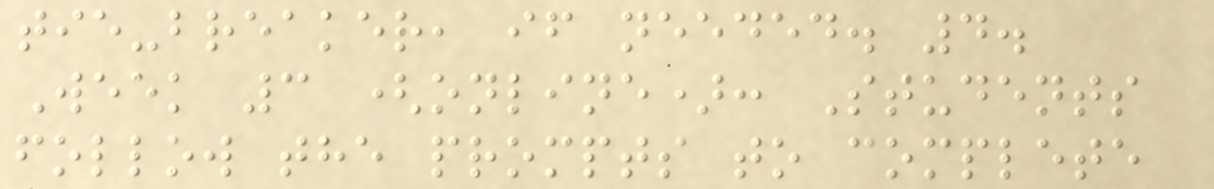tie-breaker, if needed. 4.
Week 3 (online): Students
follow the prompts to complete
